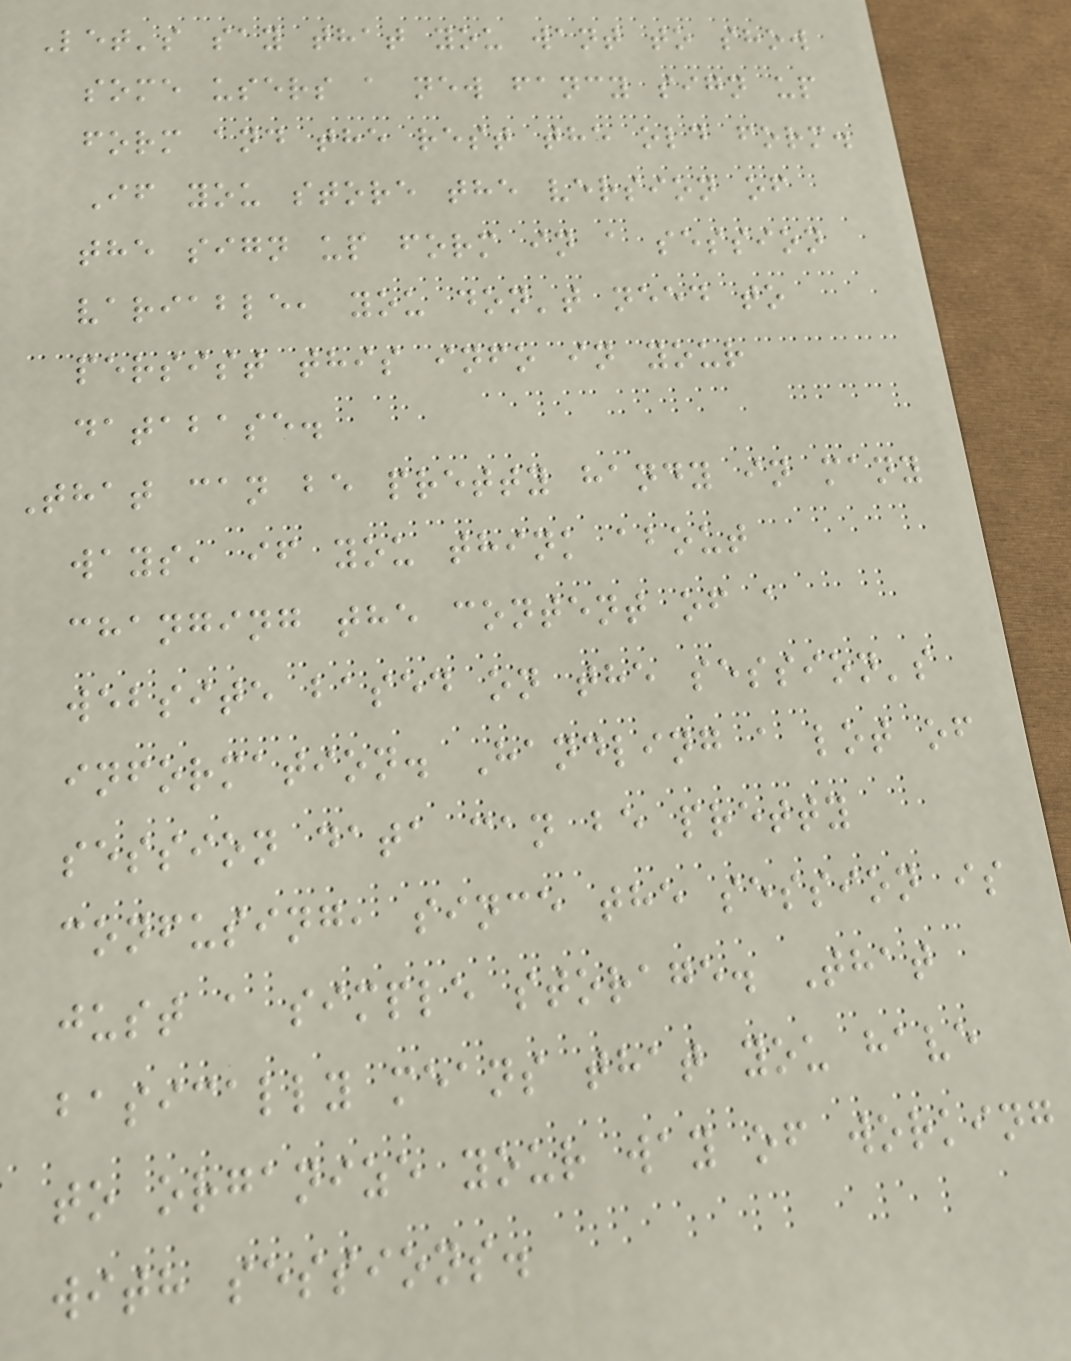Let's say that you want to show
some users a new fancy sign up
form and the rest the old form.
If you store the version of
the sign up form in a session
variable, you don't need to
persist this info in your
database.
That can be pretty handy in many
ways, if you think about
changing the content of a
website based on the session's
information. Handling a lot of
session data can be pretty
confusing, since the session is
just a simple storage. That
basically means that you have
to organize your way of working
with sessions.
